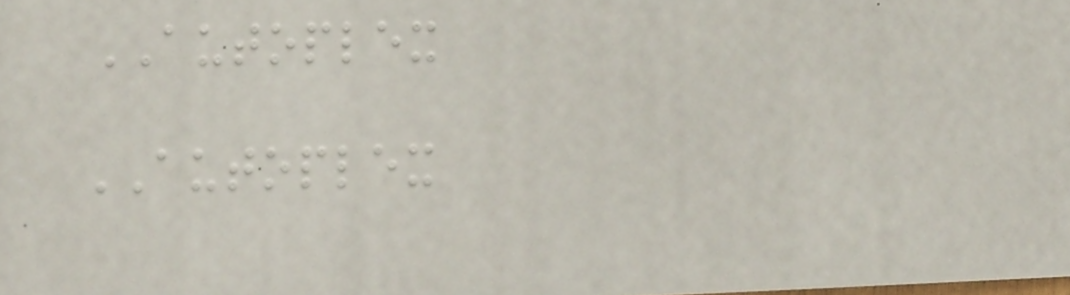AUTOPLEX
AUTOPLEX
